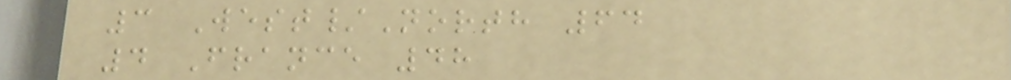3 West/North 64
4 France 48
